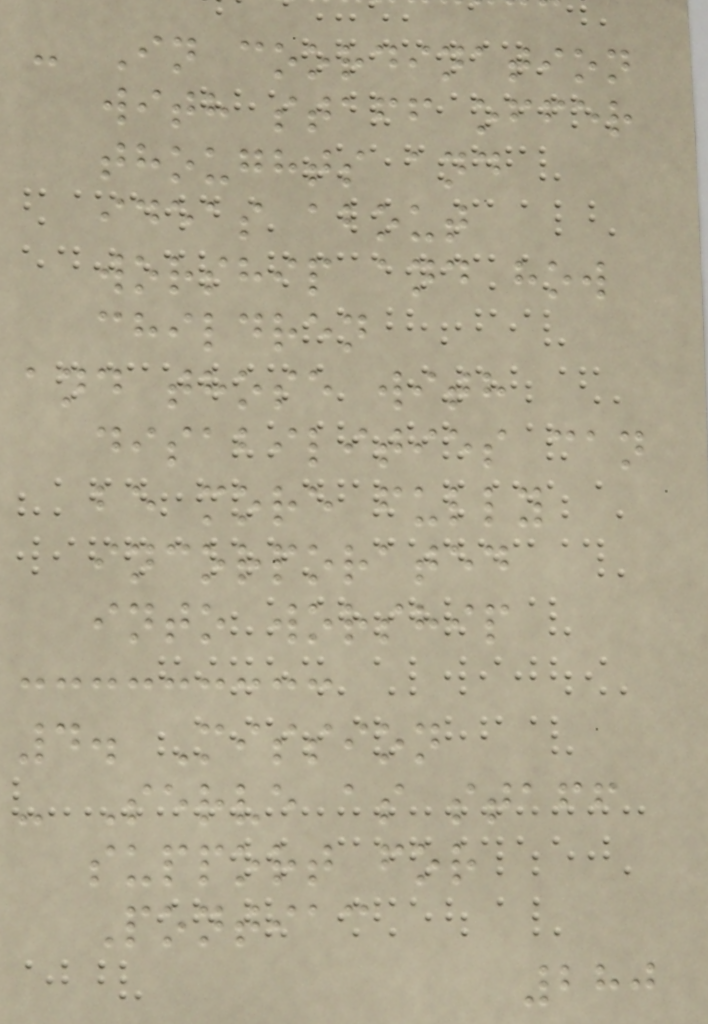- In coordination
with staff offer
thoughts and
ideas about
worship and how
children
and those with
disabilities can
be more fully
incorporated
into worship
4. Mission
- Serve as staff
support for
Pontiac
280
